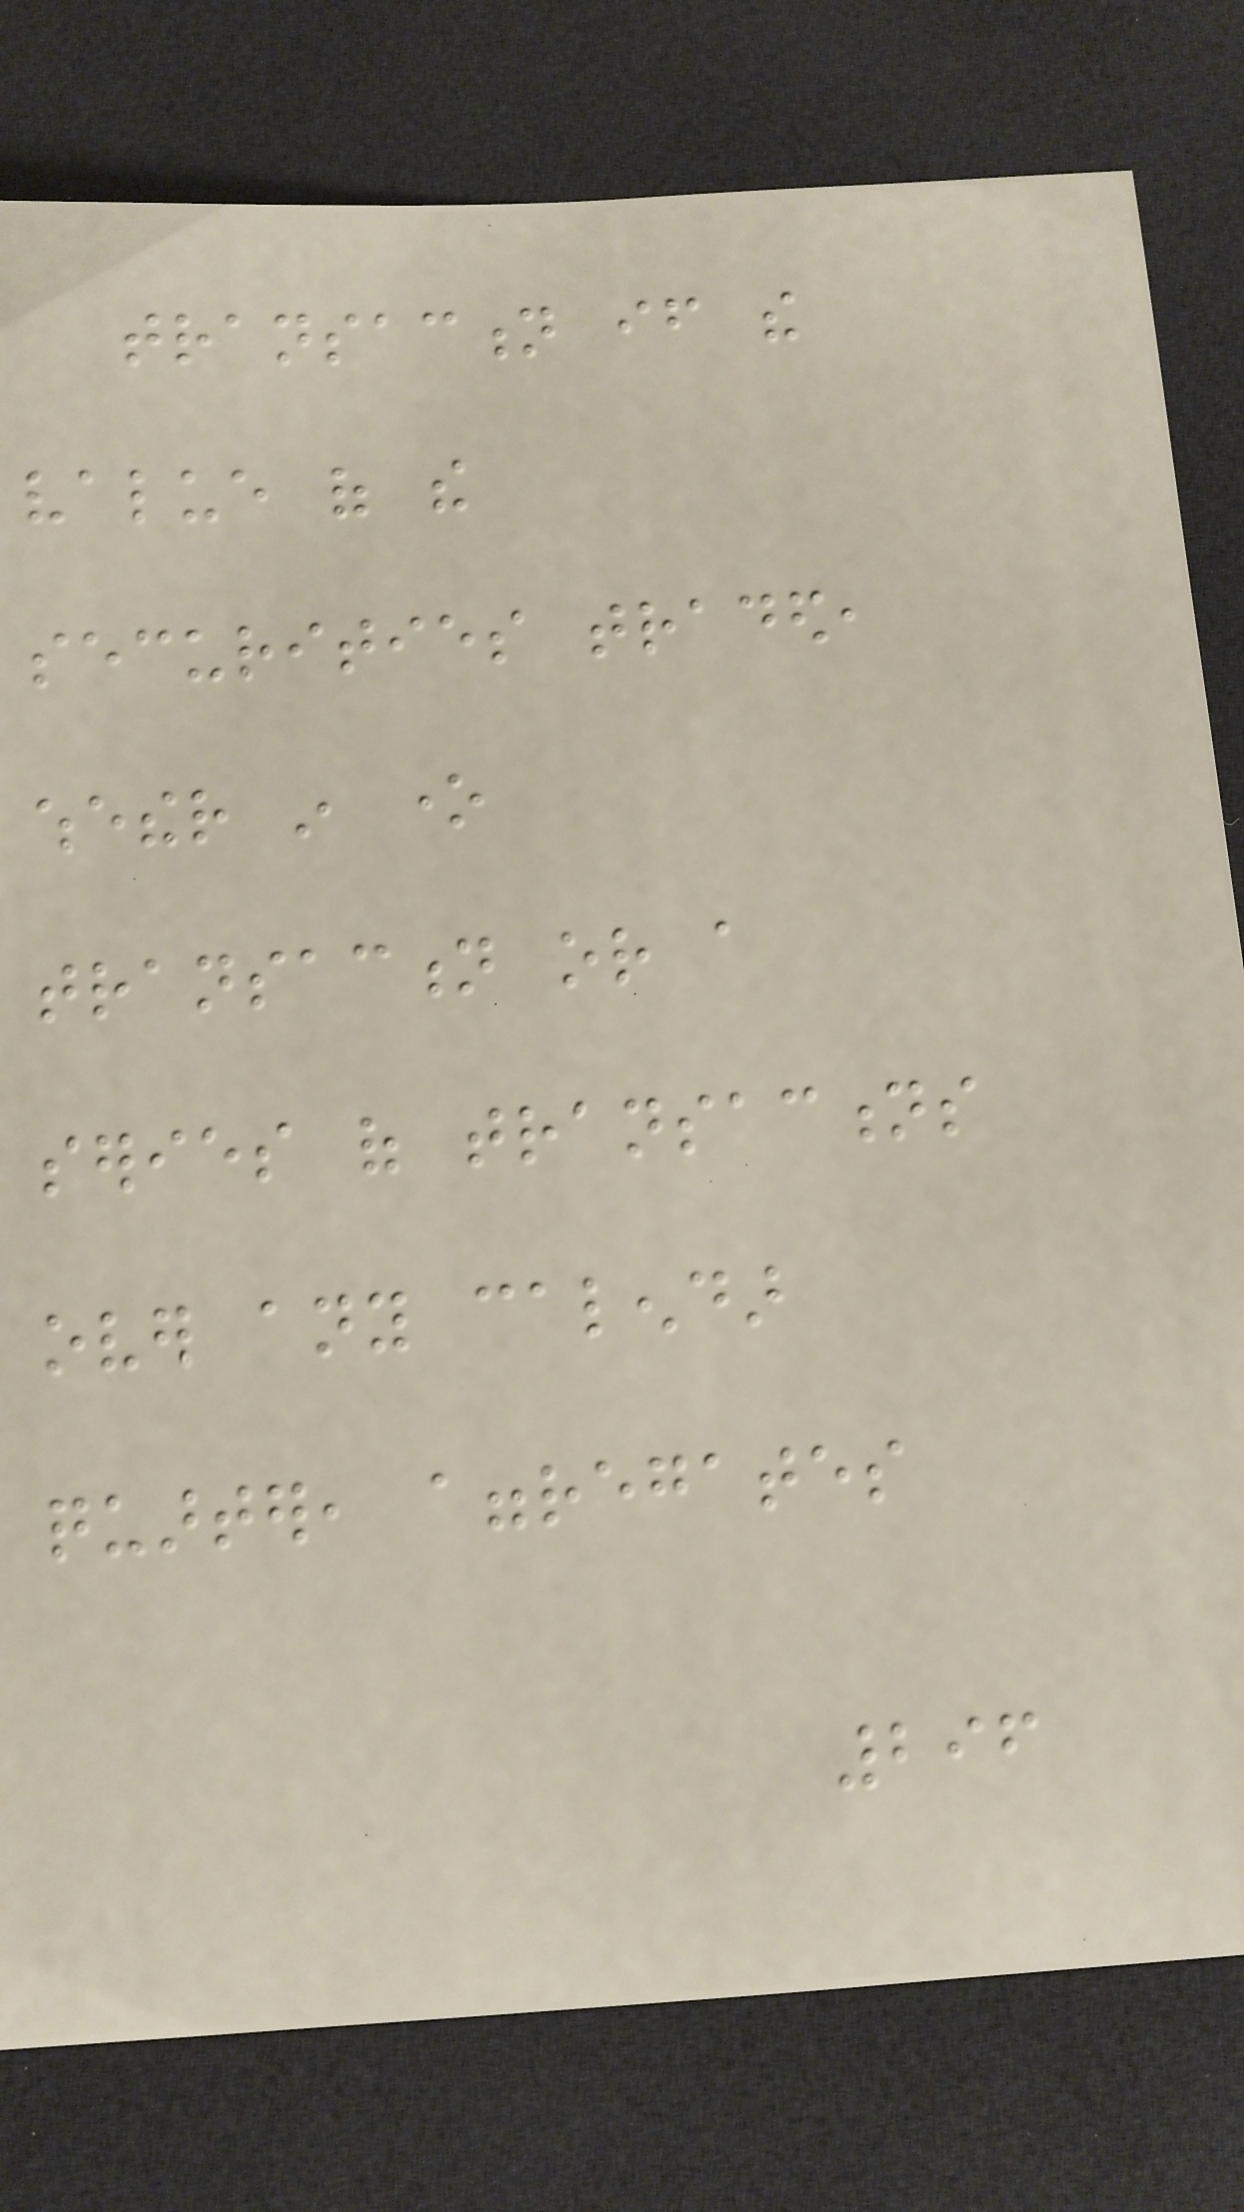transaction if the
value of the
securities traded,
whether in one
transaction or a
series of transactions
over any calendar
quarter, aggregates
296
